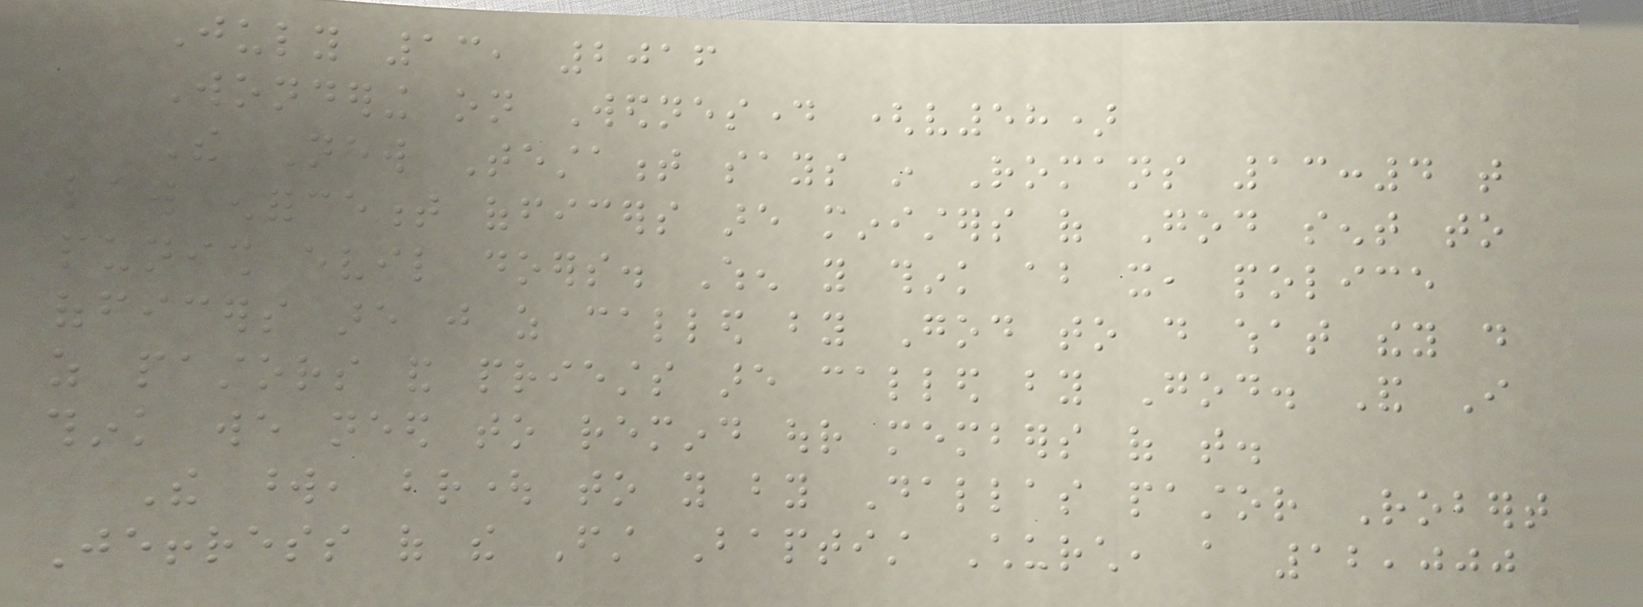July 13, 2016
Wondering on Wednesday (v58)
The New Testament says in Romans 13:4 that
law enforcement officers are ministers of God sent to
punish evil doers. When you think about it, police
officers are just as called by God to do what they do
as pastors and priests are called by God. And I
think we need to remind our members of that.
The word, brought to you by Dallas pastor Robert
Jeffress of the First Baptist Church, a 12,000
